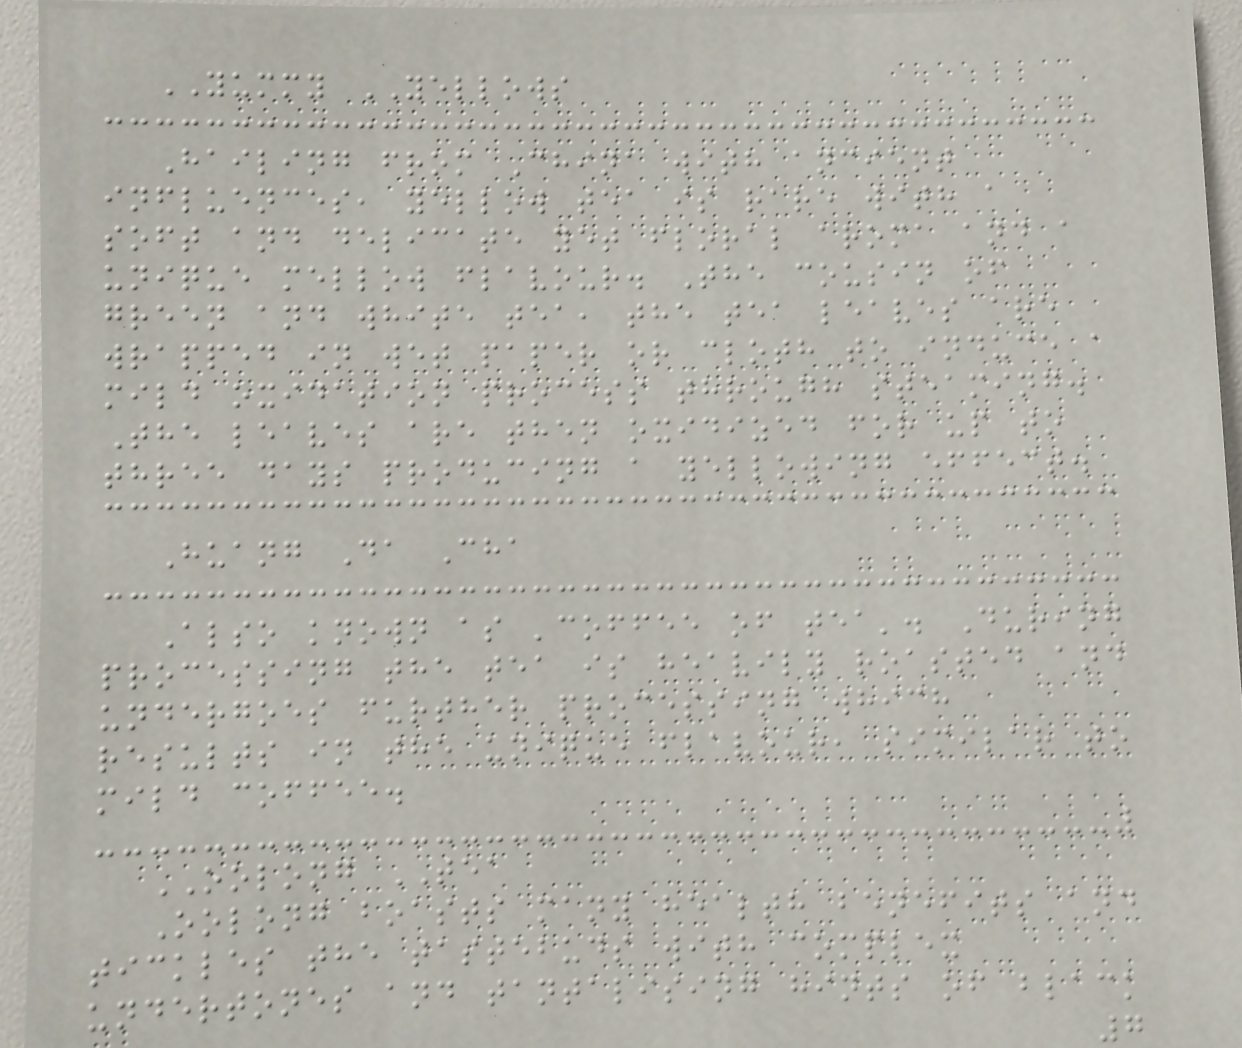YUMMY YELLOWS
Hailing from China with ancient
influences, yellow tea is rare with a
soft and delicate yet floral aroma and a
unique mellow flavour. The cousin of
green and white tea, the tea leaves are
wrapped in wet paper or cloth to induce a
mild oxidation process through steaming.
The leaves are then oxidized for up to
three days producing a yellowing effect.
Huang Da Cha
Also known as 'coffee of tea'. During
processing the tea is heavily roasted and
undergoes further processing which
results in the unique flavour, similar to
mild coffee.
OOLONG TEA
Oolong boasts many health benefits and
tickles the tastebuds with complex
undertones and tantalising hints of black
7
